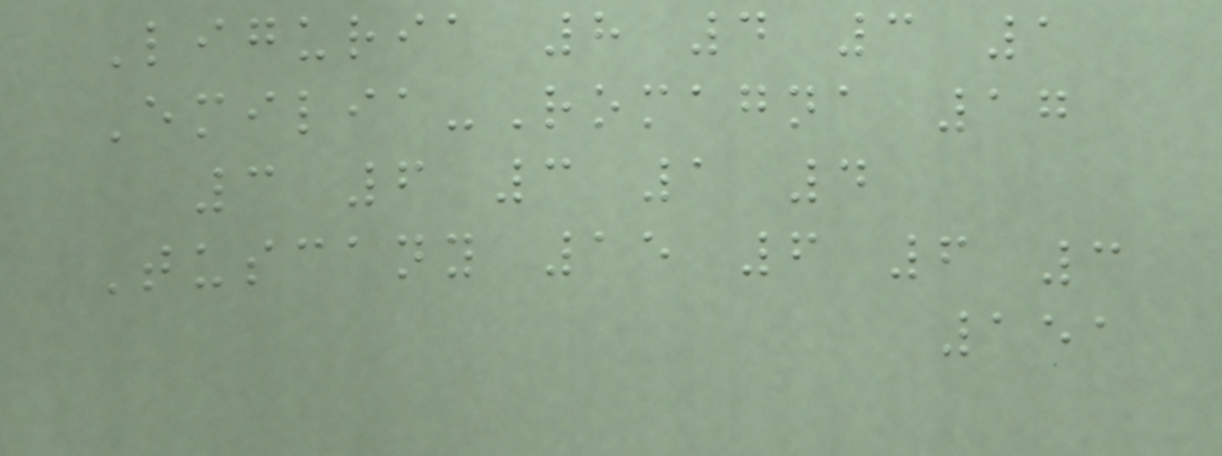Liguria 8 4 3 1
Emilia-Romagna 17
3 6 3 1 4
Tuscany 15 6 6 3
151
